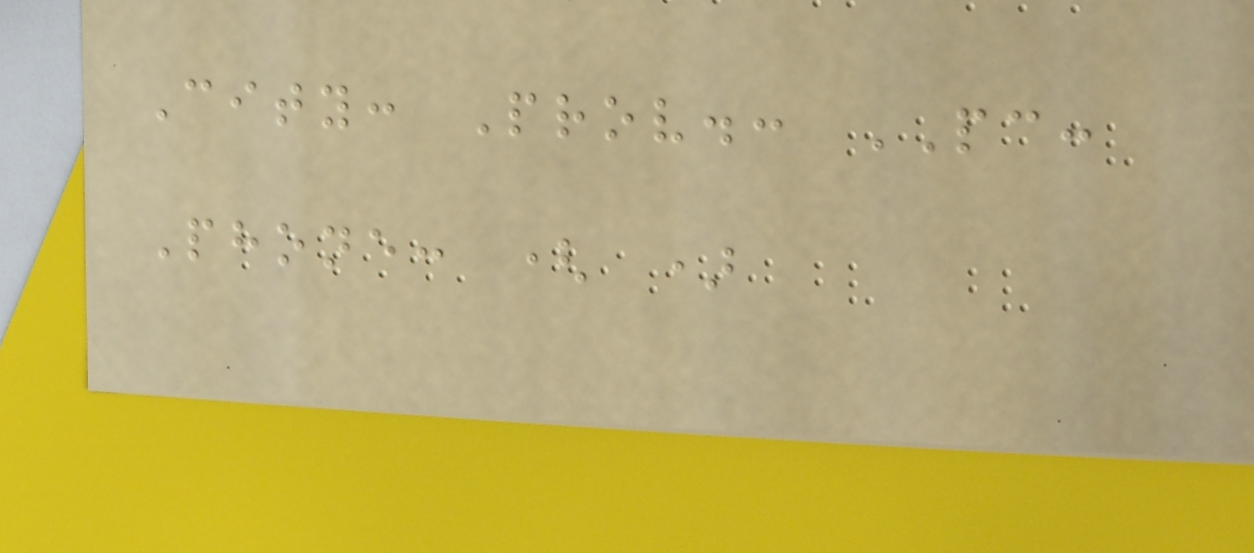City: Prov.: PC:
Phone: ( )
